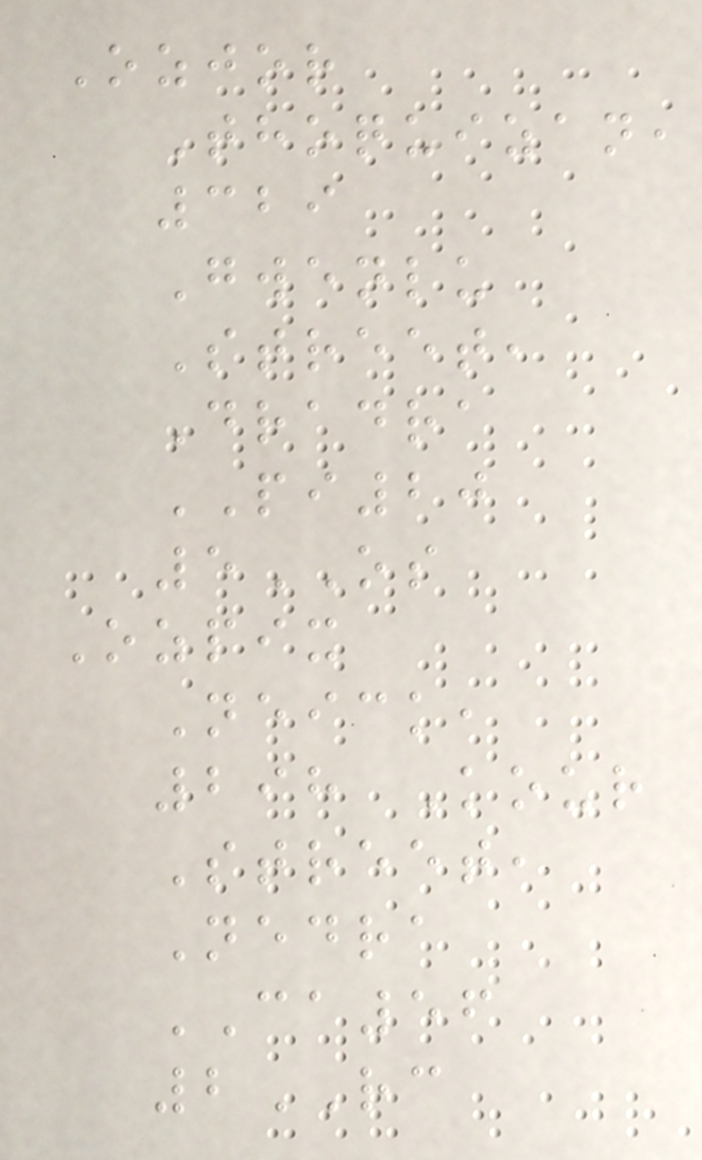Ozjor
Thoquizan,
329
Gwenlu
Street,
Dradra
PI20
5OS
Ozpix
Neick,
298 Kour
Street,
Nedra
CA56
2RC
